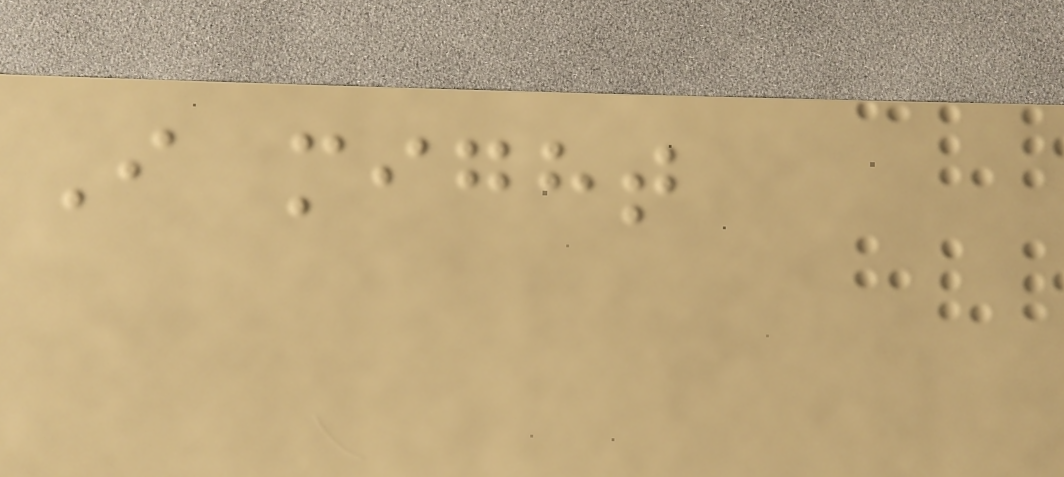I might
